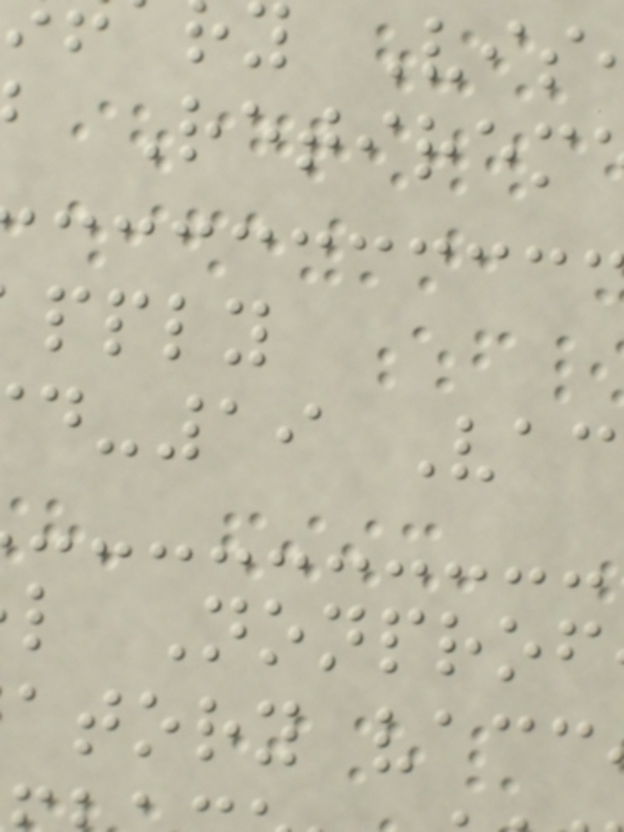Retirem
pply
d-19 Vac
l Nonprof
atory vacc
